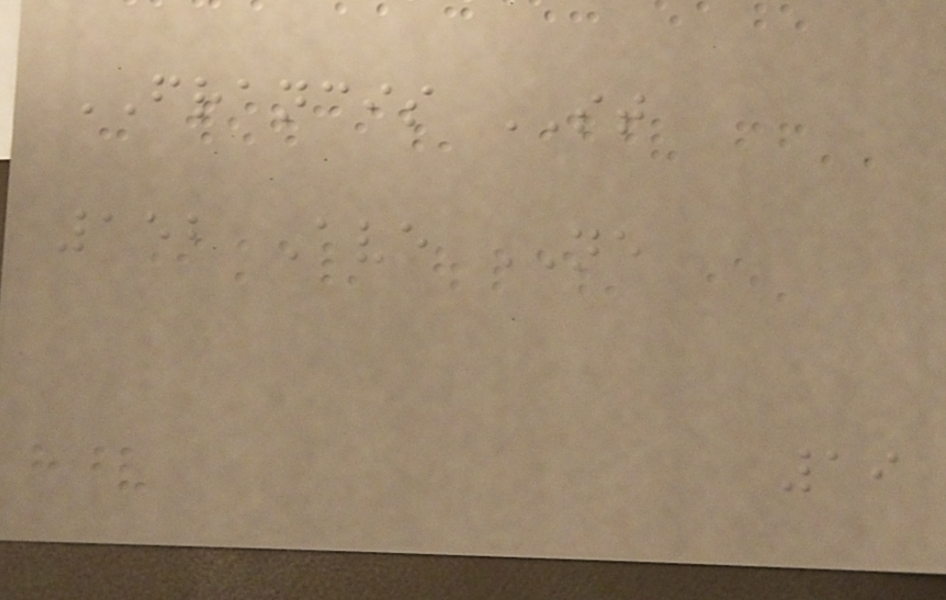FRANCIS ST
152 Ave NE
19
